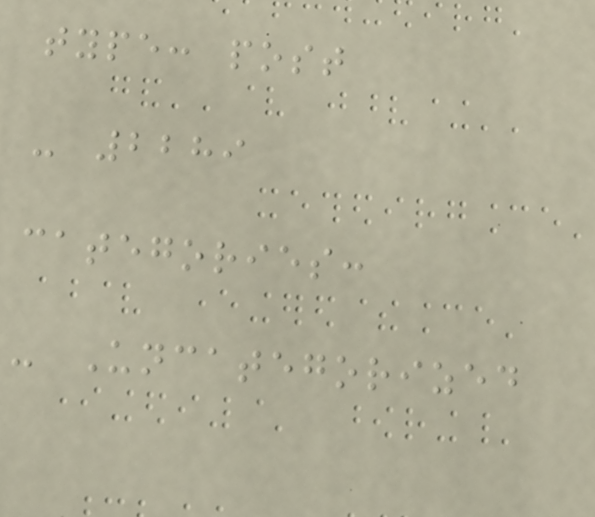type: post
- 2289
categories:
- Uncategorized
